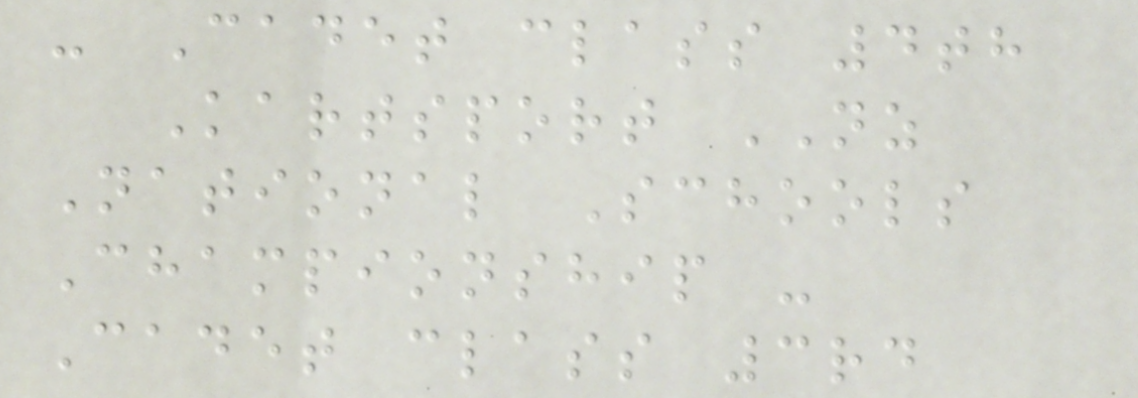- Cadet class 4th
Kartsport NZ
National Schools
Championship -
Cadet class 3rd
